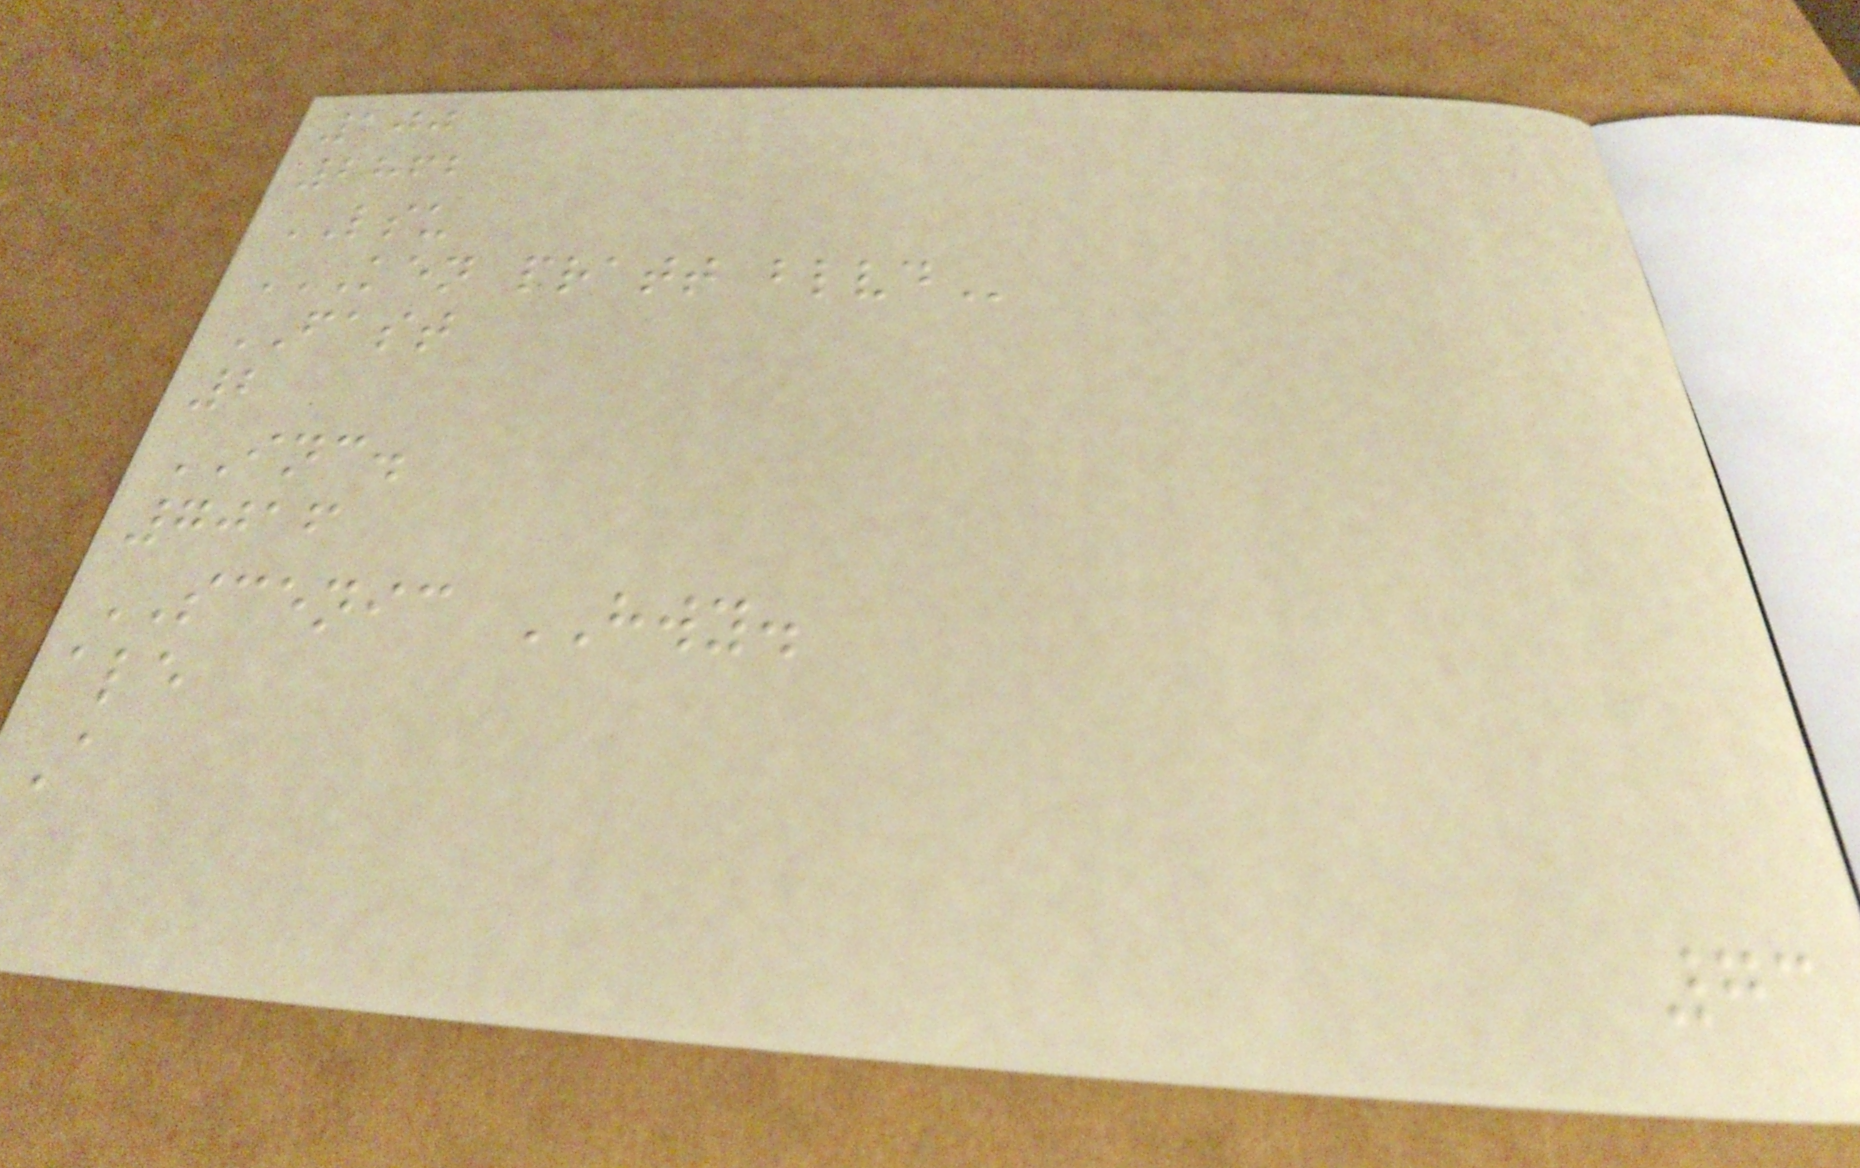100
2862
LSU
KEN PRATT BLVD
FAST
2
INC.
7016
SCENIC HWY.
ale
A
73
